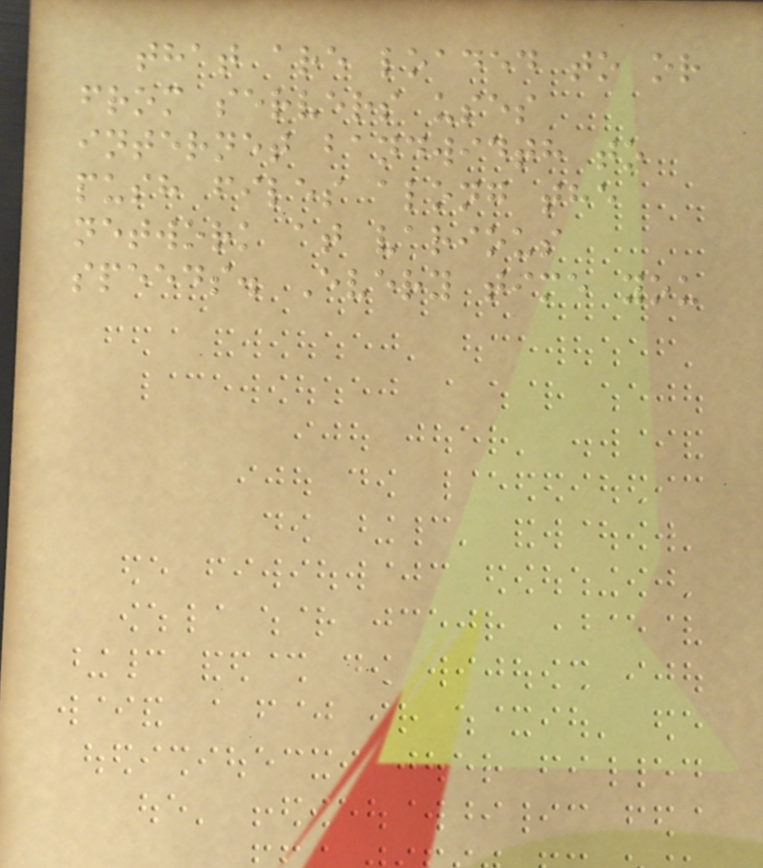that are loaded to or
from servers uses
internet bandwidth to
push files along the
network at various
speeds. Every time you
